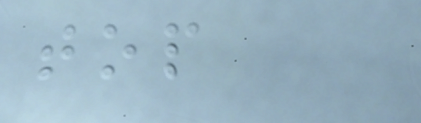top
